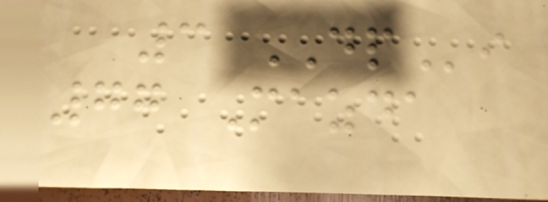3 DPi
77 Mazda
